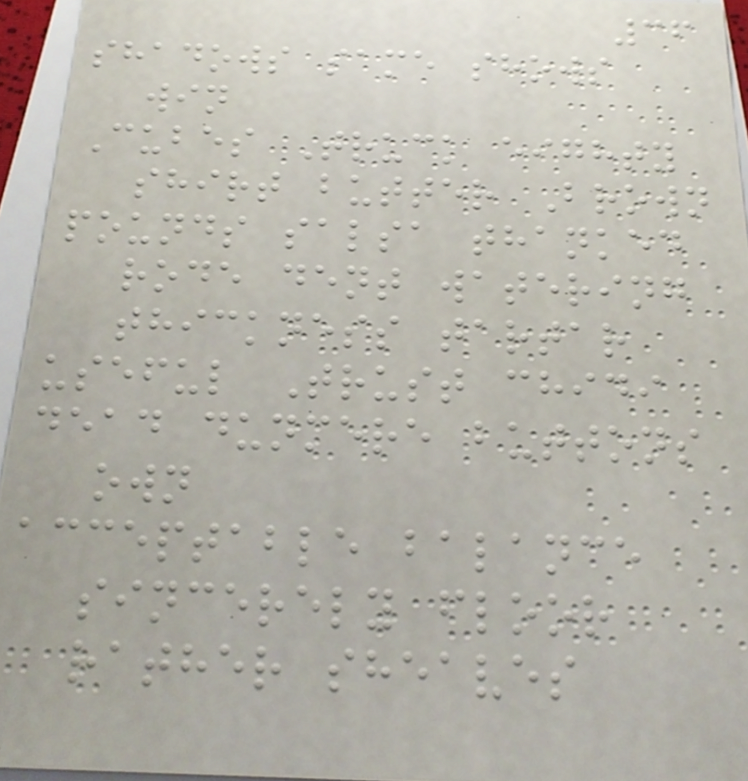36
shadows same shows
win
Cubes Truck eighty
shirt butter Brown
pounds salsa thanked
rode dent watering
thickness tartar
useful Trust chidi
dead dunmere buttons
own
acceptable balance
sincerely floor
rather sheaves
